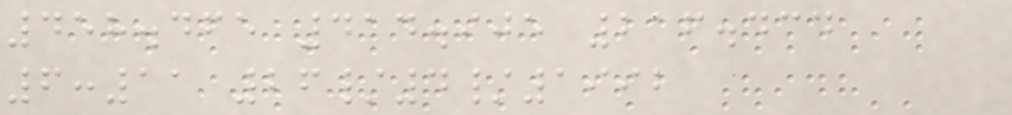458.465 414.905 216.434
6:11 26/4/1992
